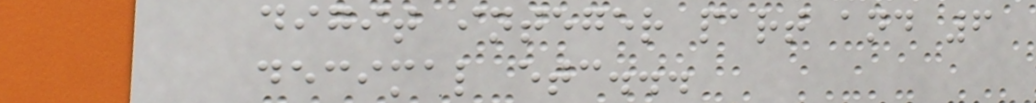digit integer part and 6
decimal etc...
